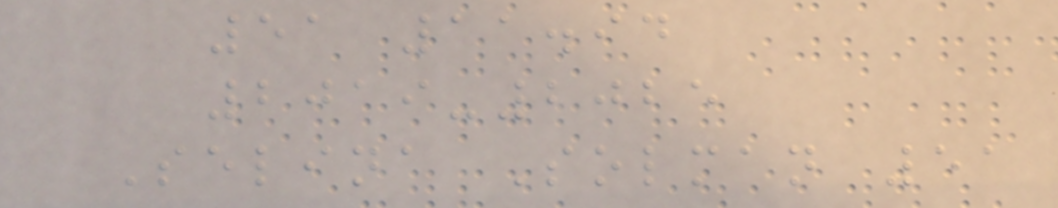51 11.94
2019-2025
Selina Solman 51
